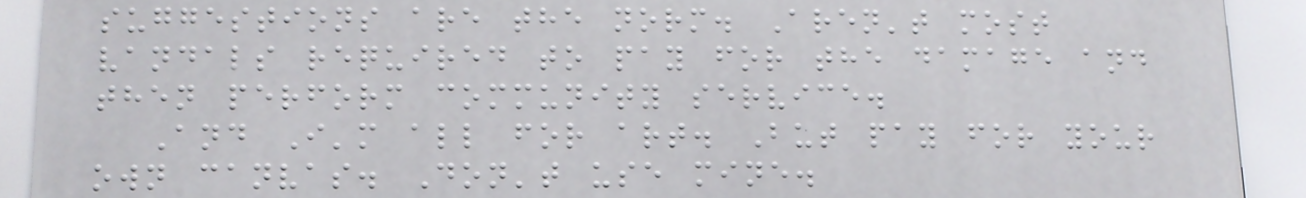suggestions are the norm. Aren't most
vandals required to pay for the damage and
then perform community service.
And I'm all for art. But pay for your
own canvas. Don't use mine.
